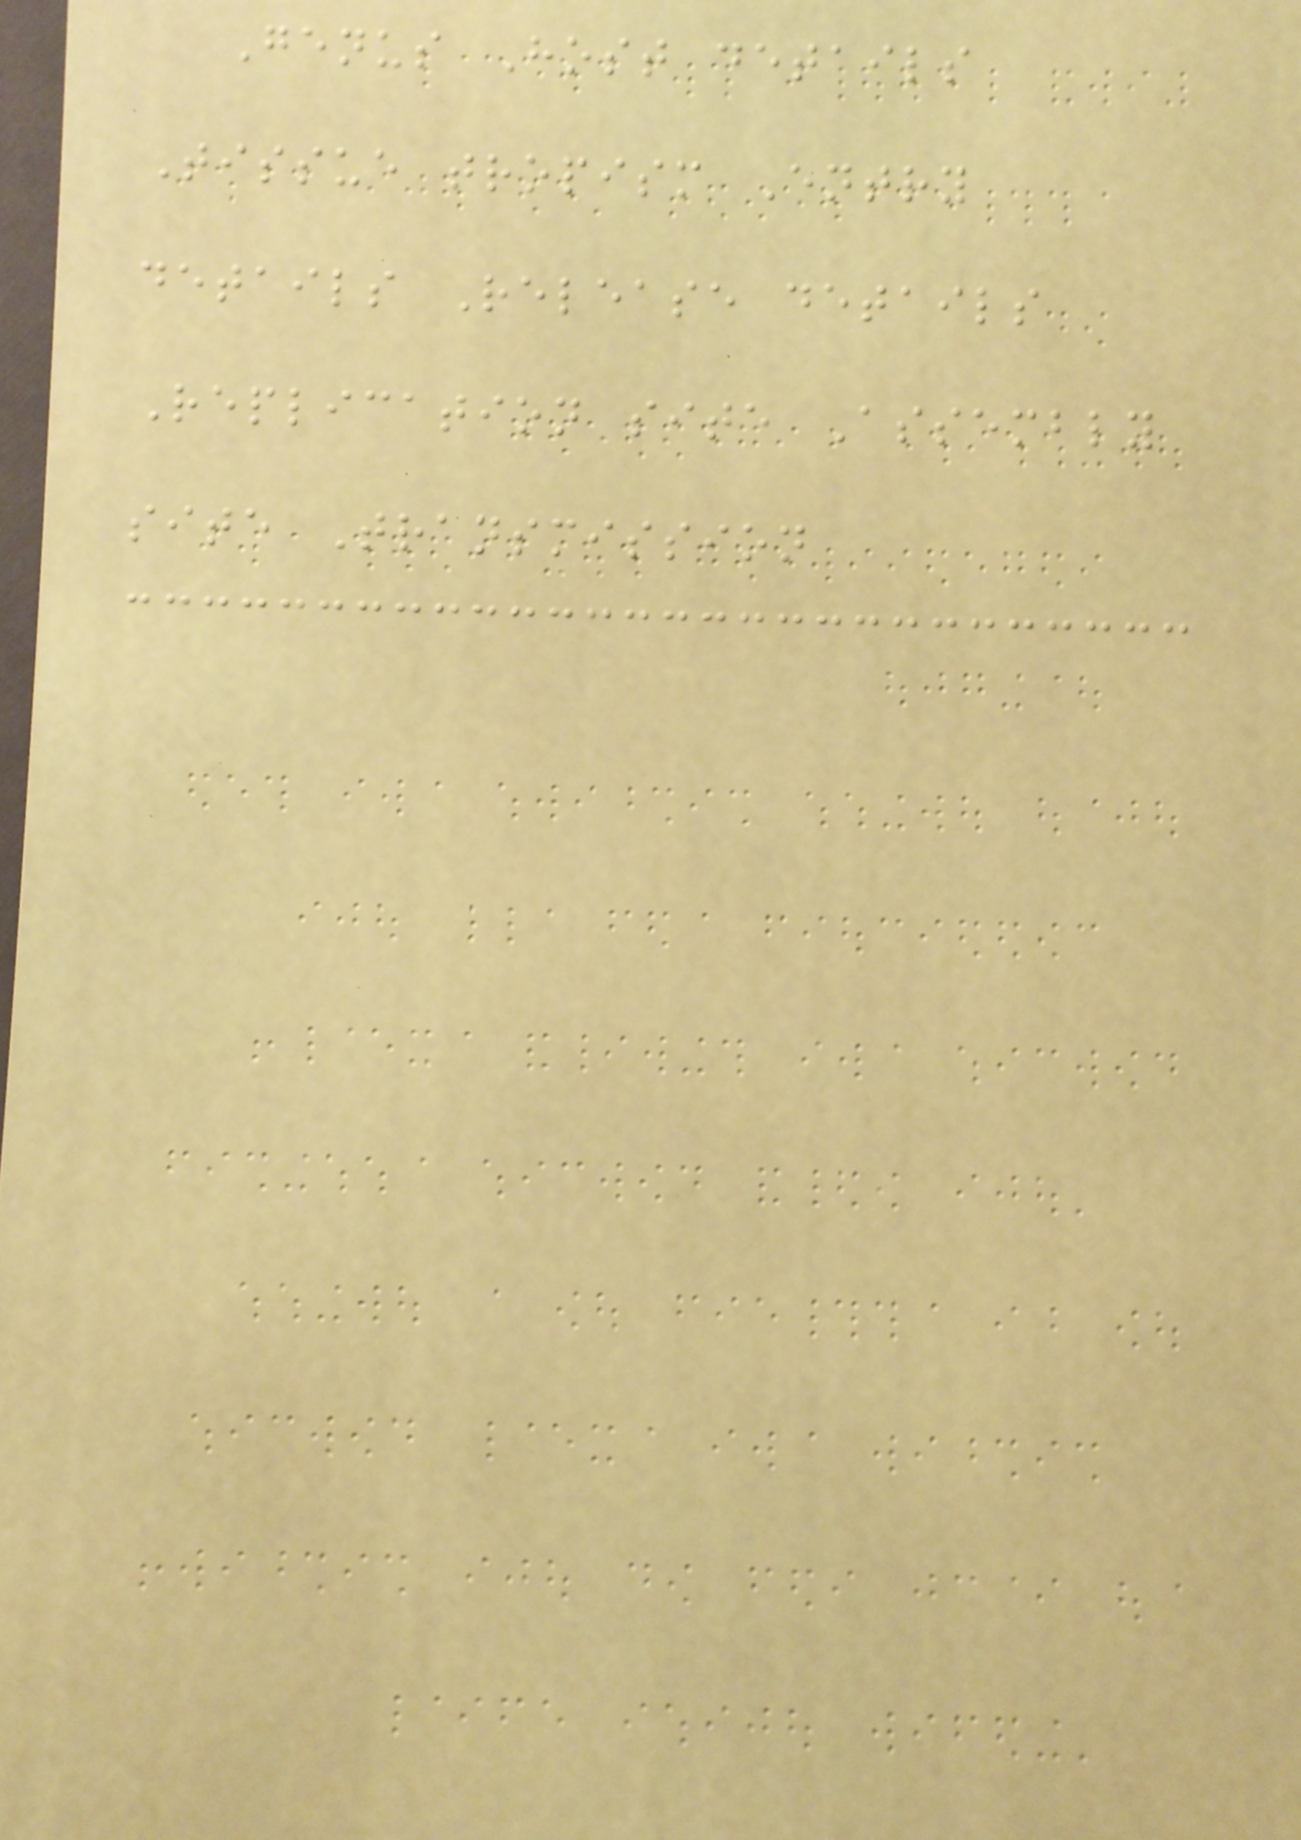Genus Host details
Tissue tropism Entry
details Release details
Replication site Assembly
site Transmission
